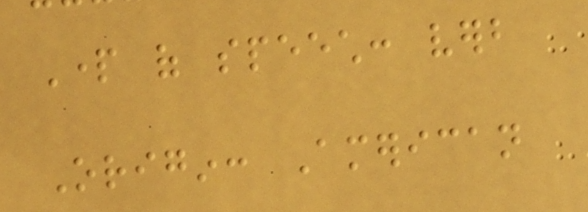Part of speech: verb
Origin: American
